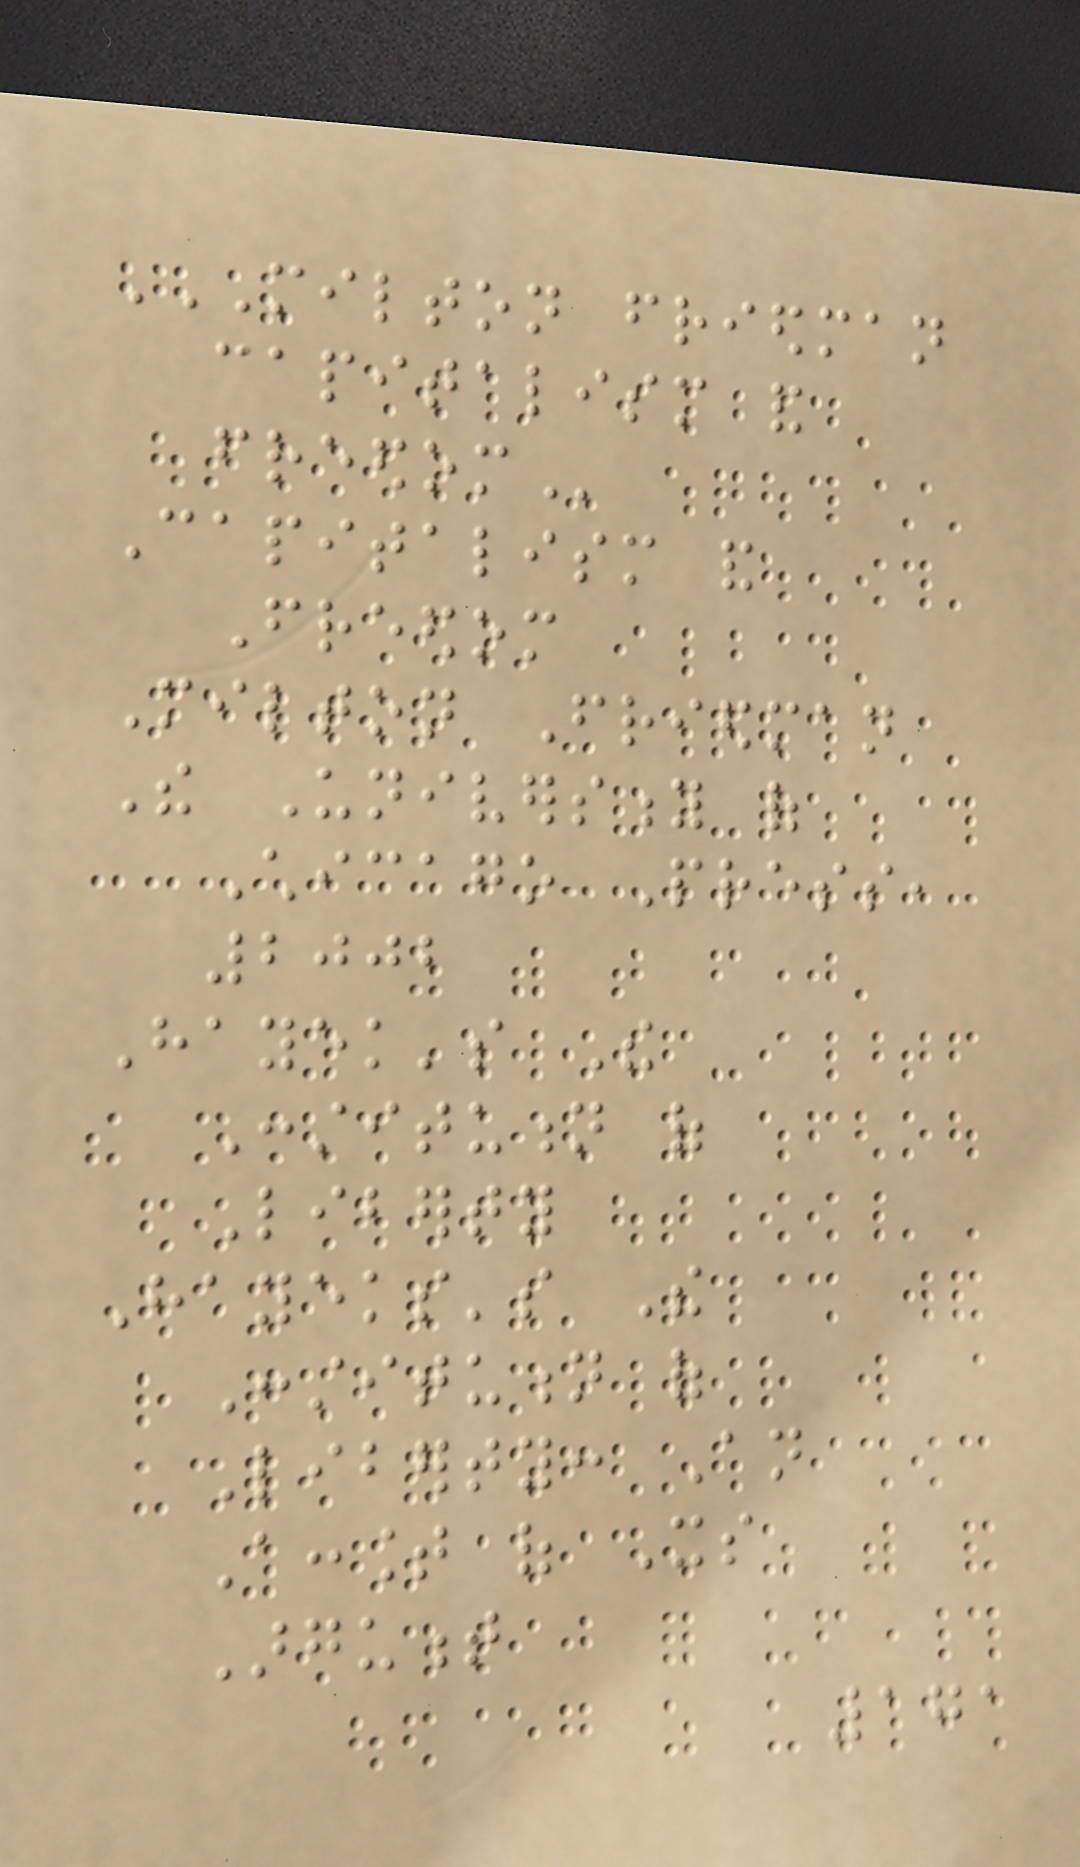MILTON FRIEDMAN
CAPITALISM AND
FREEDOM
Capitalism and
Freedom
Milton Friedman
The University of
Chicago Press,
2002
Hayek's The
Constitution of
Liberty
Hayeks's The
Constitution of
Liberty: An
Account of Its
Argument
171
